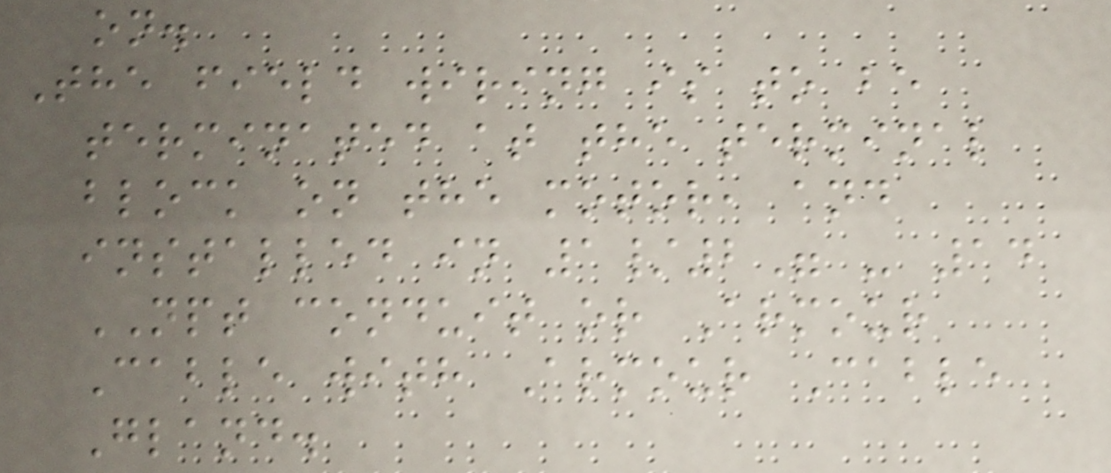on.
The field wiring is to be
terminated at the terminal
block on the motor, and
installed in 1/2" - 14
NPT conduit or Armour
Cable with Armour Cable
Gland.
